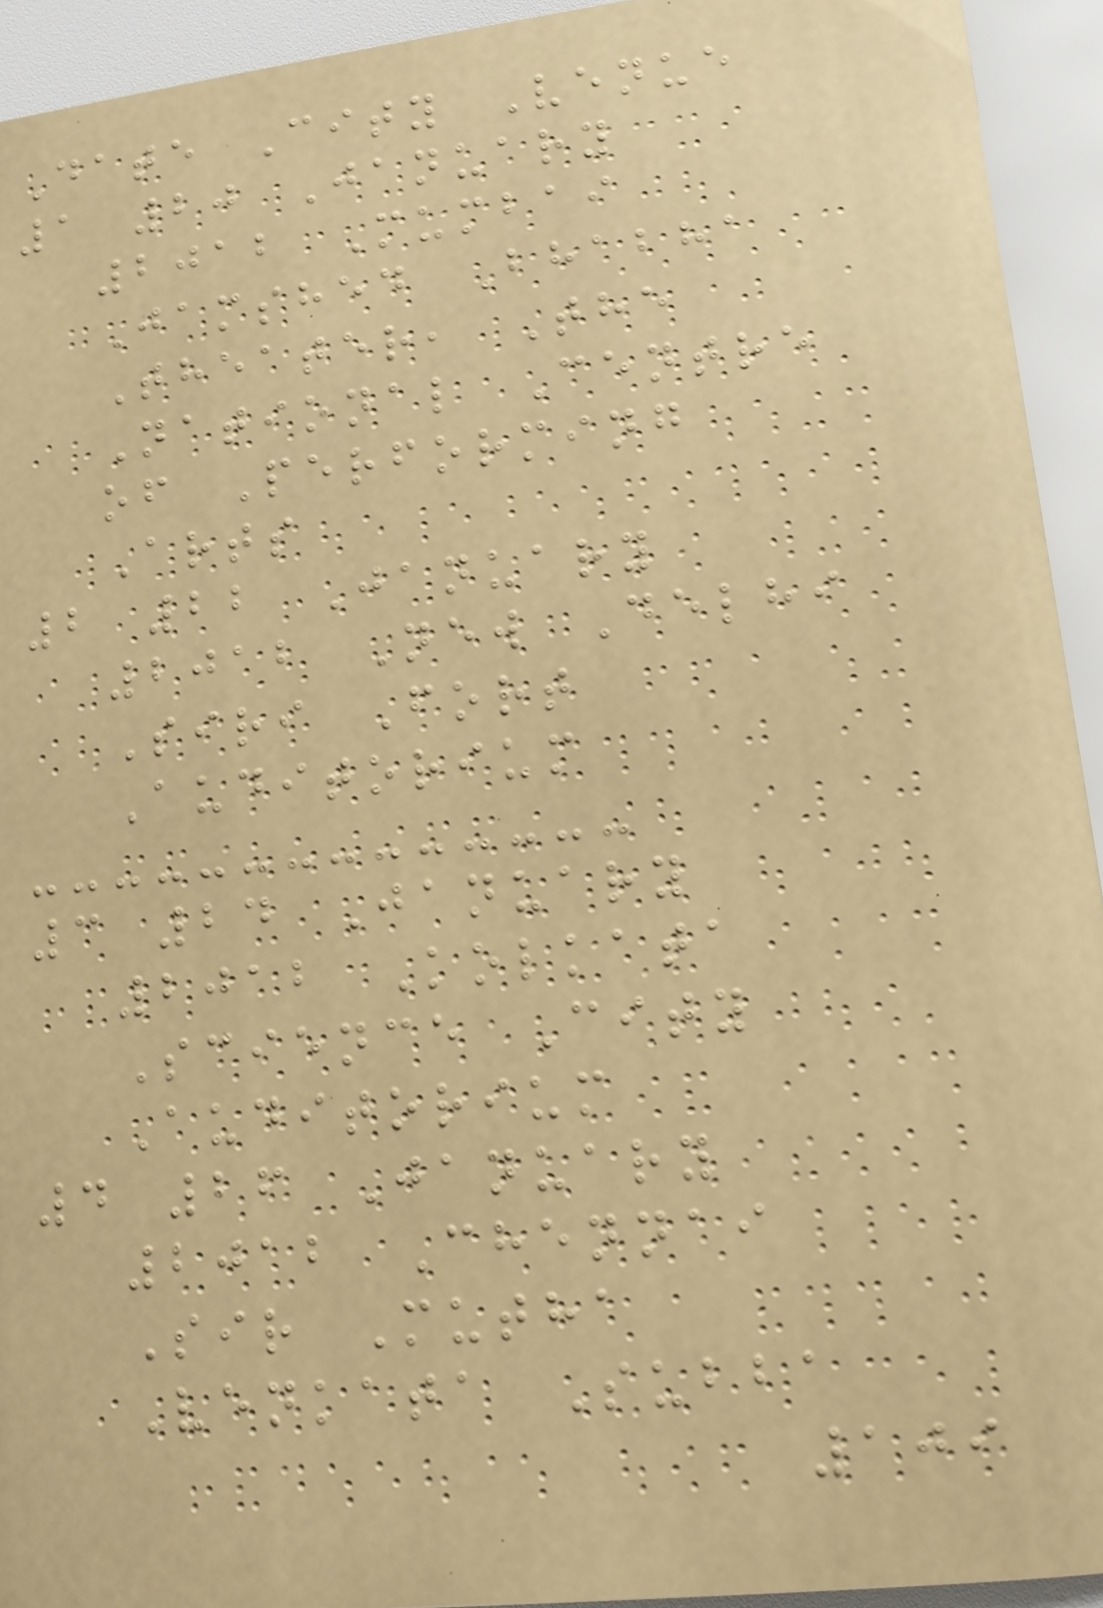Date City Venue
1 20 January
2012 Mumbai
Jamshed Bhabha
Theater, The
National Centre
of Performing
Arts
2 22 January
2012 New Delhi
Siri Fort
Auditorium
3 24 January
2012 Kolkata
Science City
Auditorium
4 26 January
2012 Chennai
Sir Mutha
Venkata Subba
109
